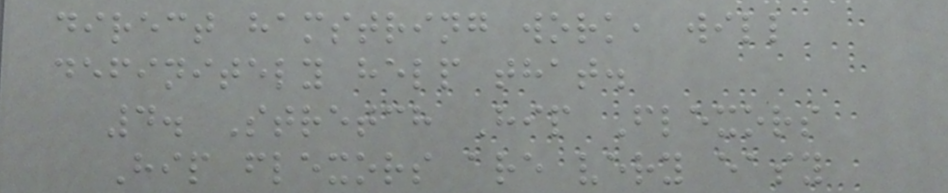direct hamstring work, will
definitely help that.
4. Stretch Hip Flexors
Hip flexors are very easy
